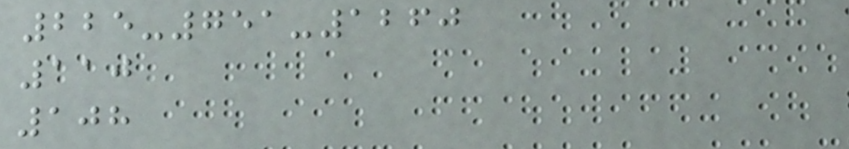225-751-1260
110
108
